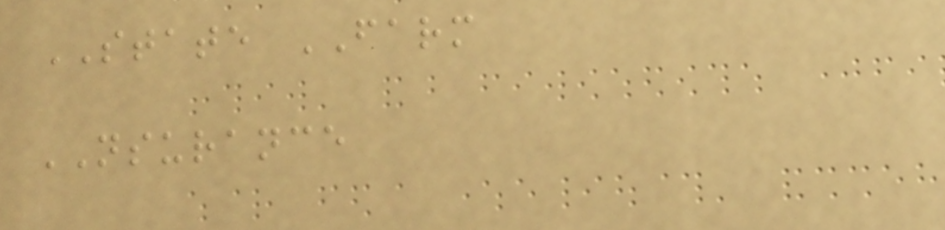STATE FARM
NSURANCE
